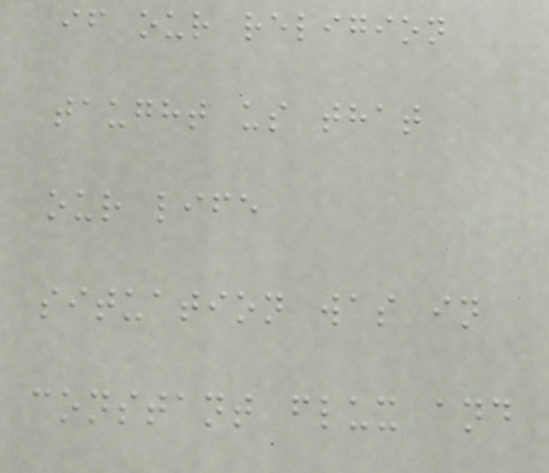if our religion
taught us that
our life
situation was in
constant flux and
